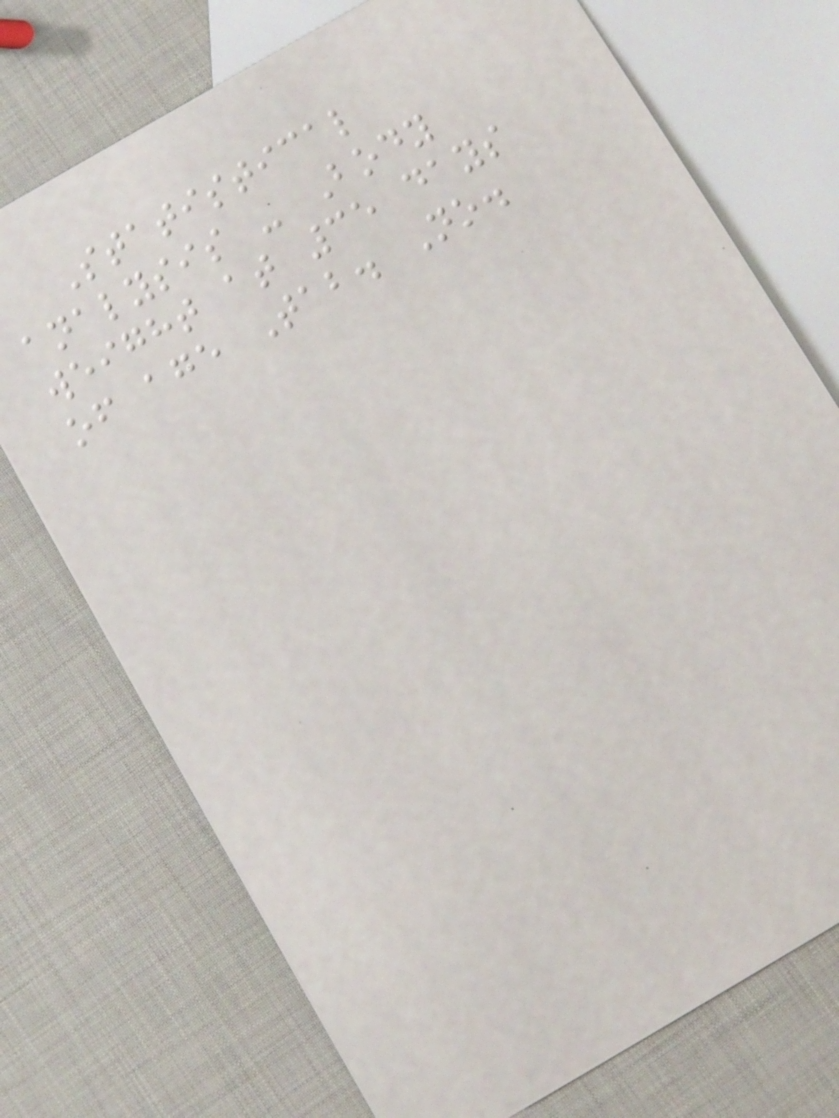Statistical
analysis - Body
weight at 35 days
of age Tab. No.
